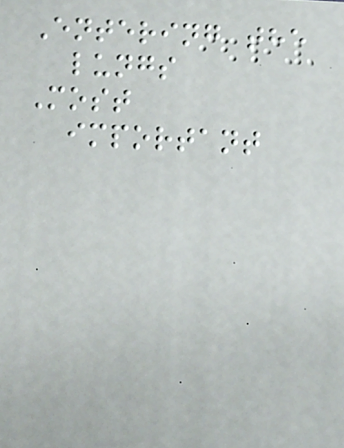Entering the
lungs
Most
important
